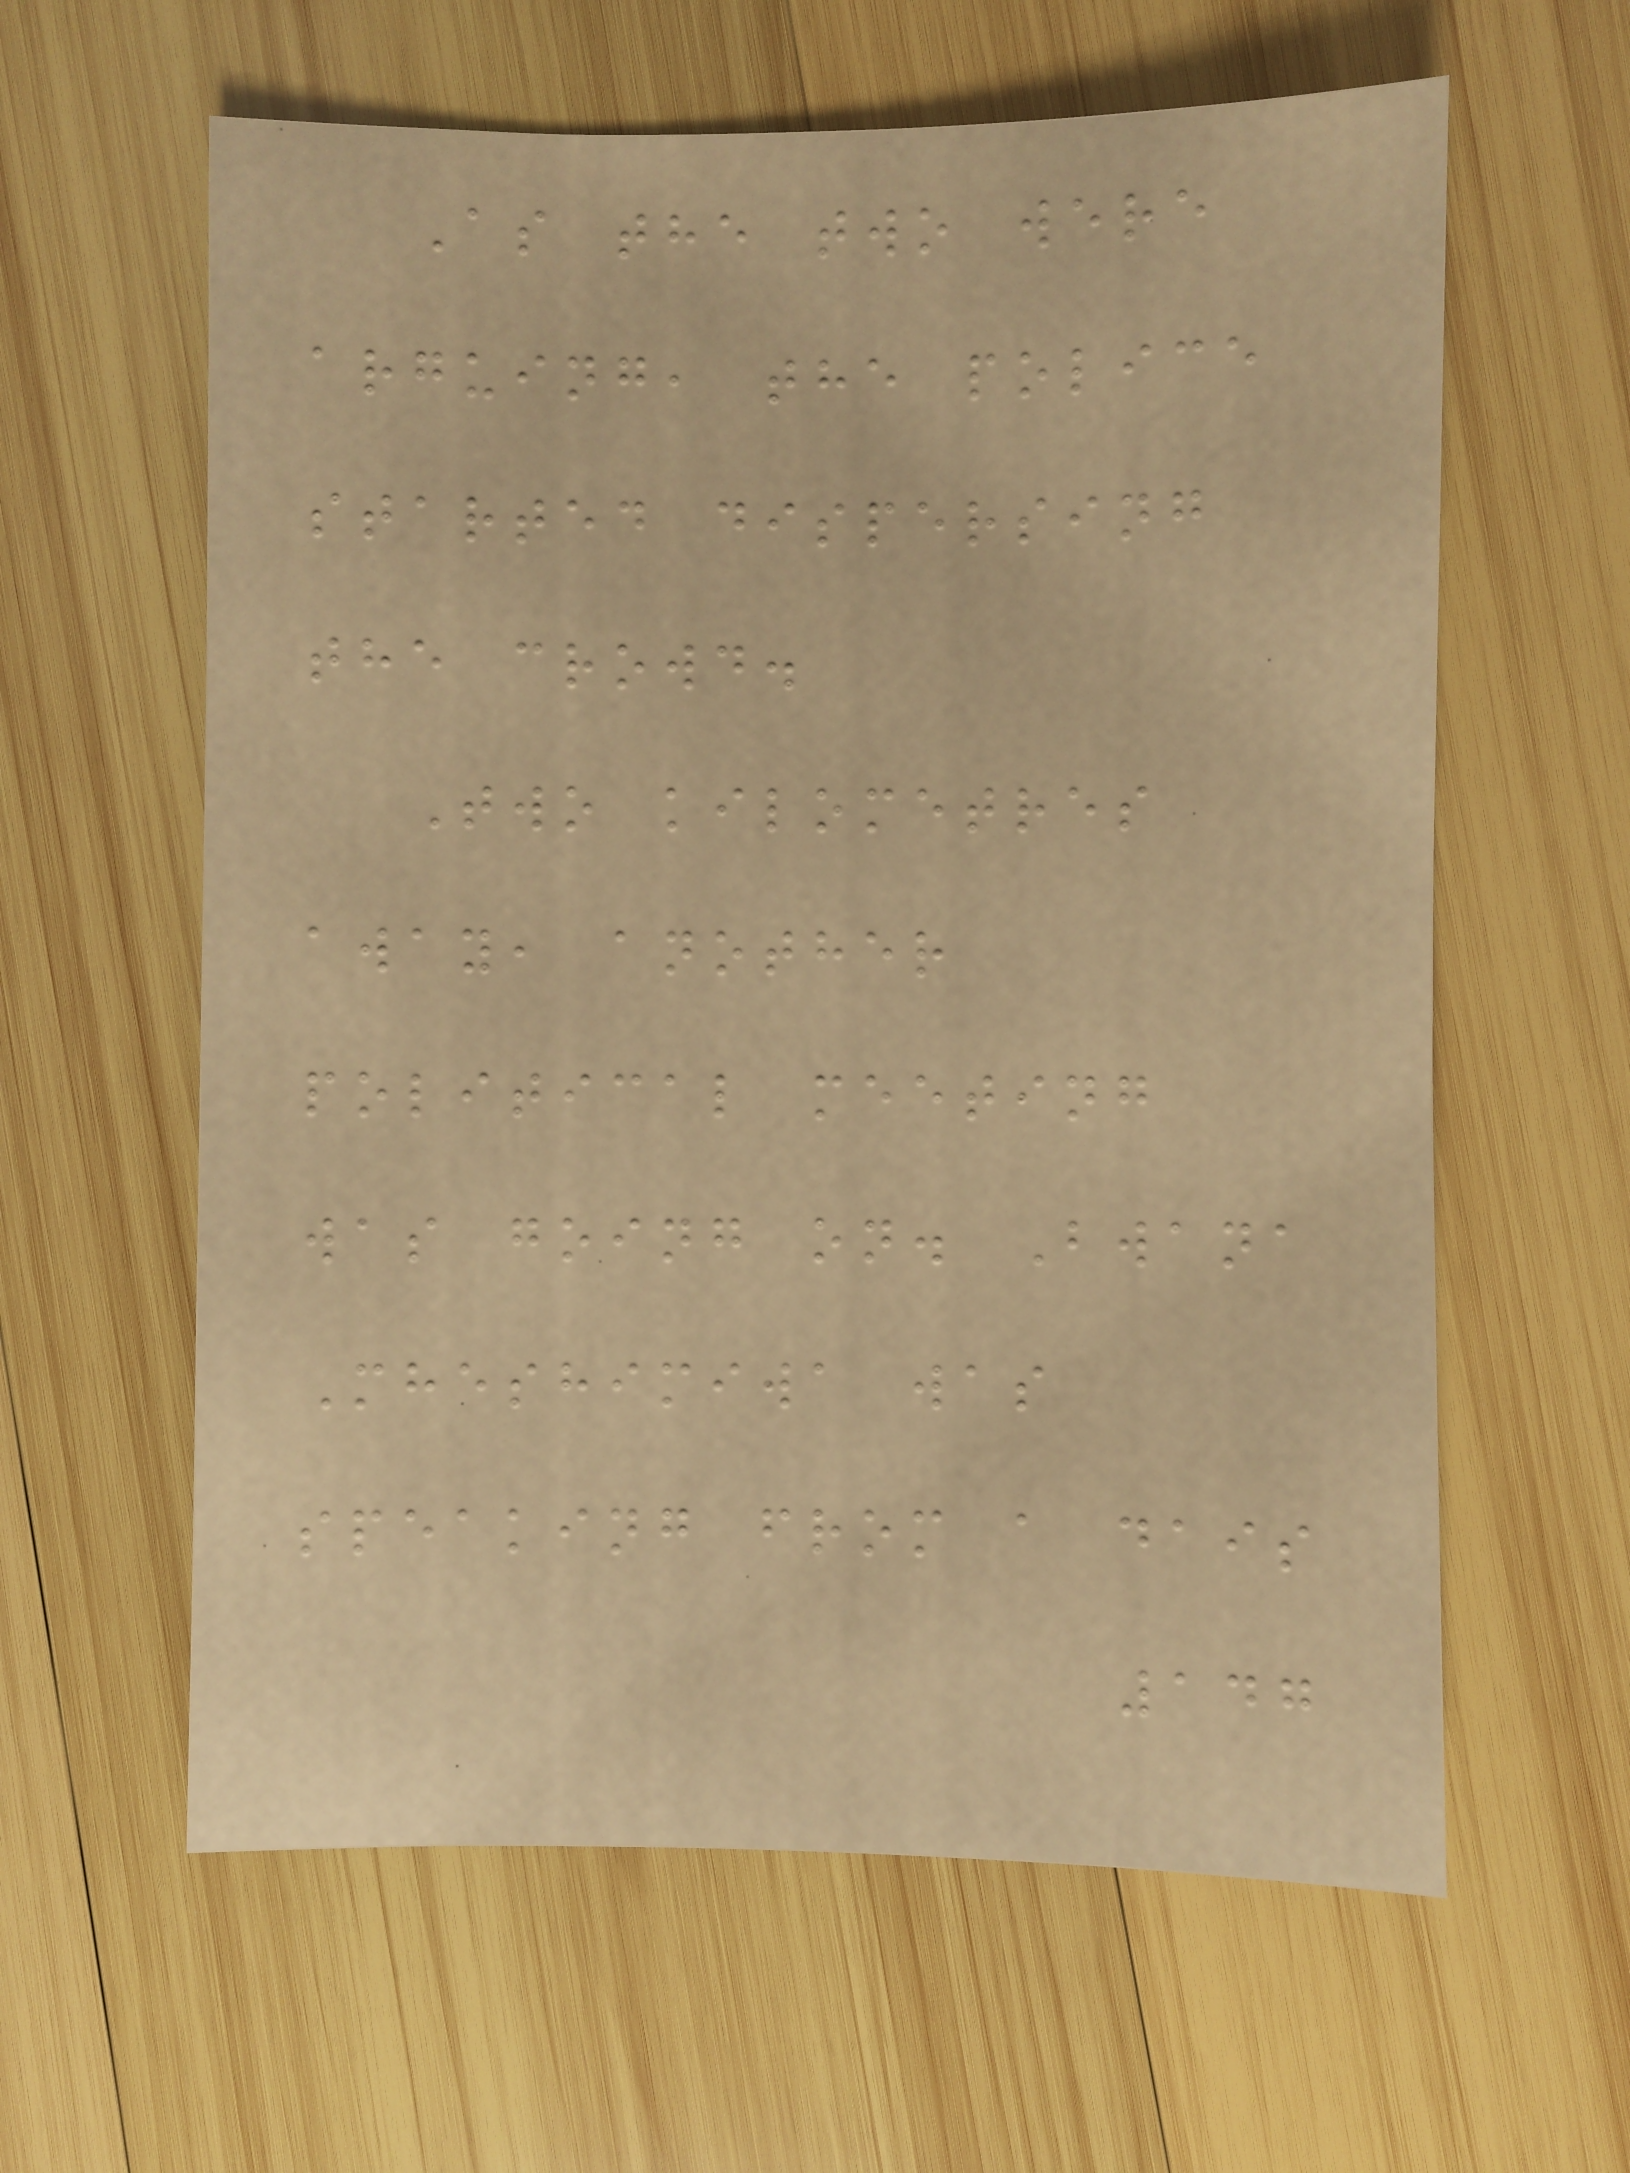As the two were
arguing, the police
started dispersing
the crowd.
Two kilometres
away, another
political meeting
was going on. Bwana
Mheshimiwa was
speaking from a dais
147
